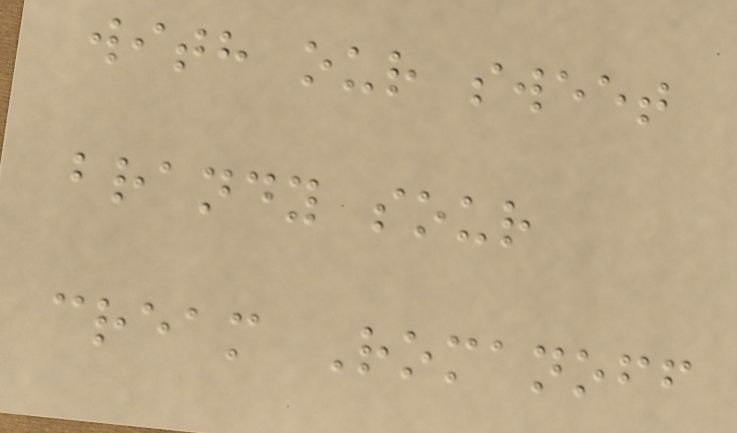with our sweet
brandy sour
cream Romanoff
